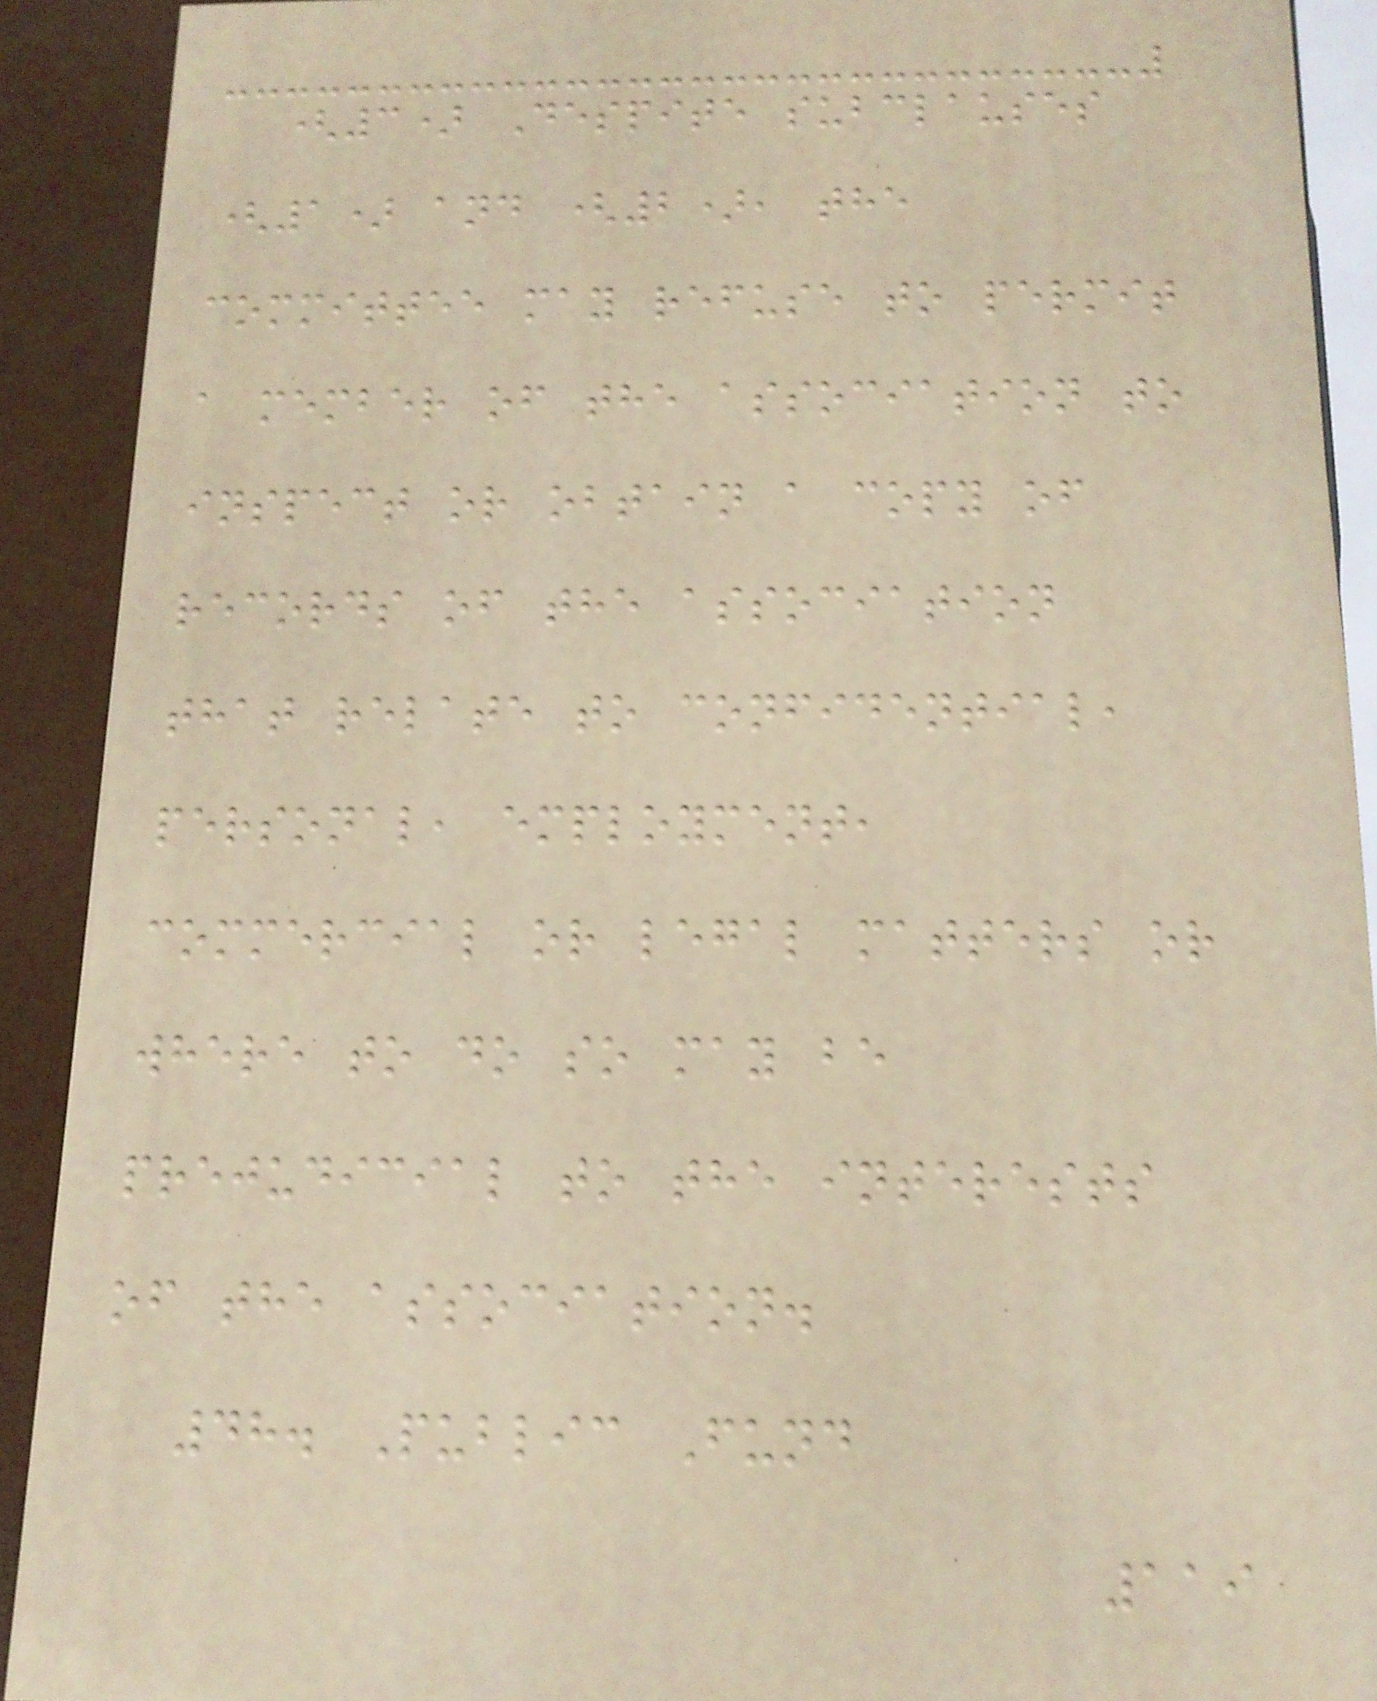(3) Despite subclauses
(1) and (2), the
committee may refuse to permit
a member of the association to
inspect or obtain a copy of
records of the association
that relate to confidential,
personal, employment,
commercial or legal matters or
where to do so may be
prejudicial to the interests
of the association.
48. Public Fund
119
